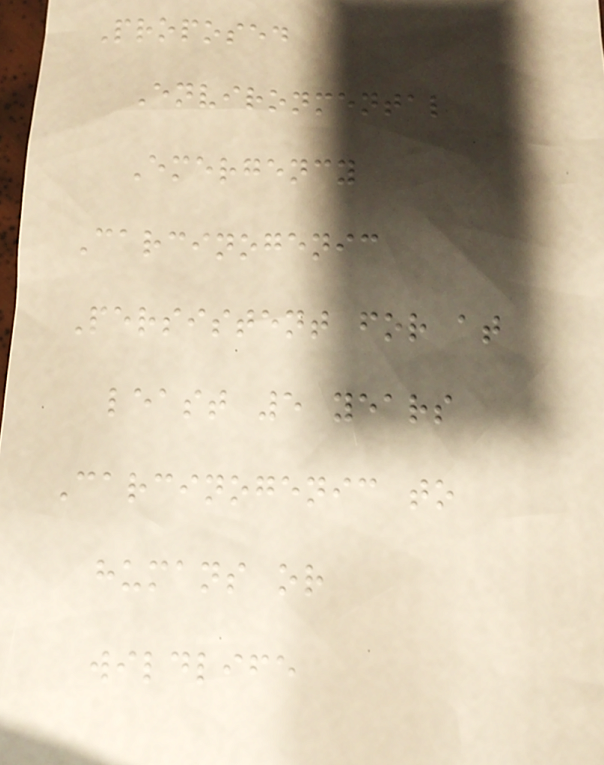Proposed
Environmental
Emergency
Carcinogenic
Persistent for at
least 5 years
Carcinogenic to
humans or
wildlife
